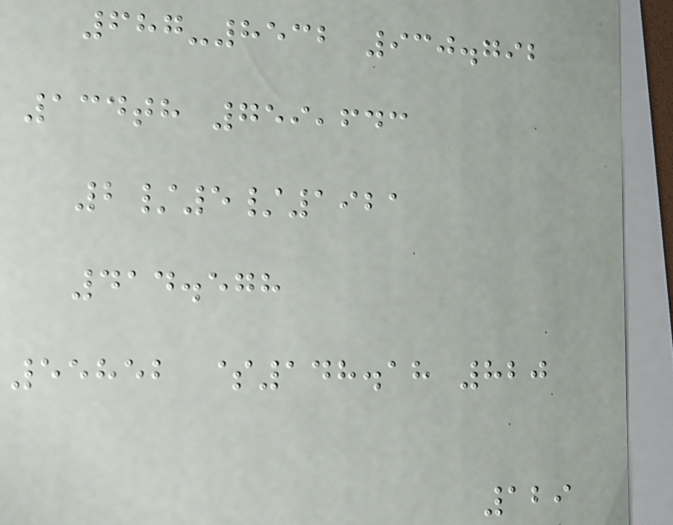687-8532 930.792
134th 759,643
2/5/1921
414.578
55852 $148.18 820
129
